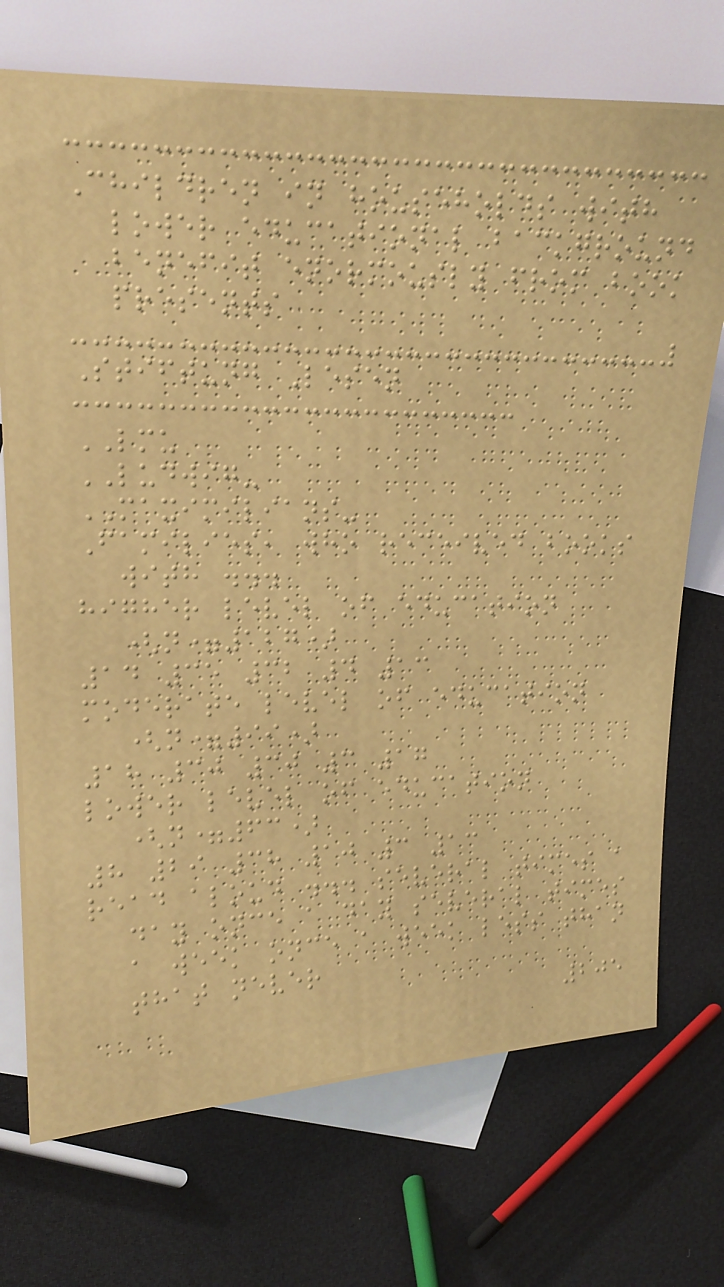Children in households with
lower educational background
benefit enormously from book
presents
Stiftung Lesen
LMU
LUDWIG-
MAXIMILIANS-
Families, who received books
with ...
higher level of education
(n=127)
14 35 32 4 13
moderate level of education
(n=99)
18 30 30 3 17
lower level of education
(n=63)
8 29 38 10 3 13
read aloud ... several times a
day once a day several times
a week once a week less than
that never
205
